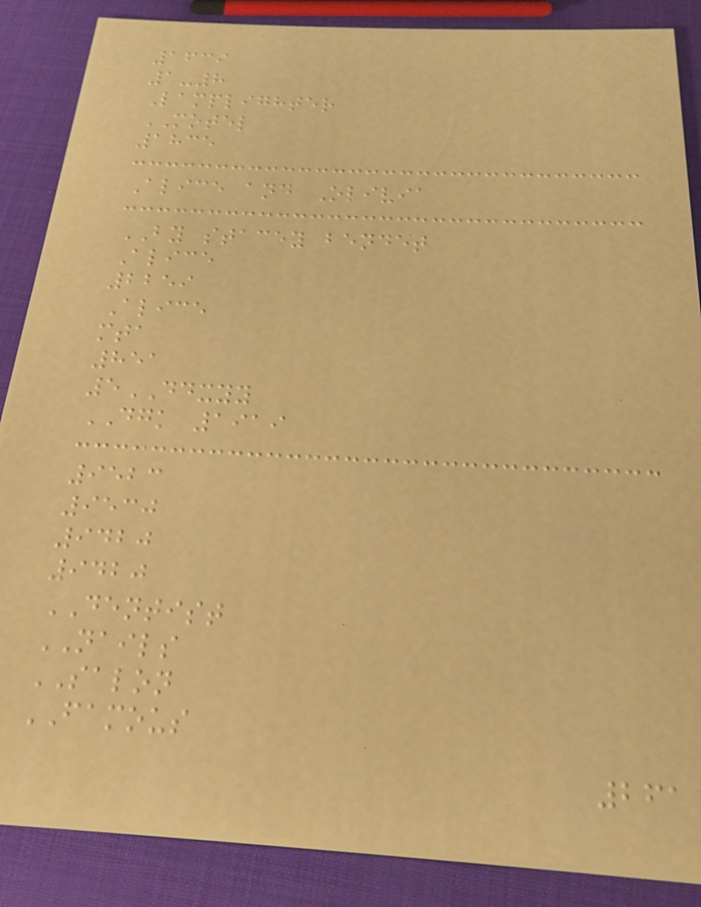1639
1-8
Lamplighter
MOTEL
1835
Alice and Olivia
BY stacey bendet
Alice
2259
Alice
mta
851
5DDXYY
DGK 1919
9523
9530
9420
9420
DENTIST
NAILS
SALON
FAMOUS
261
